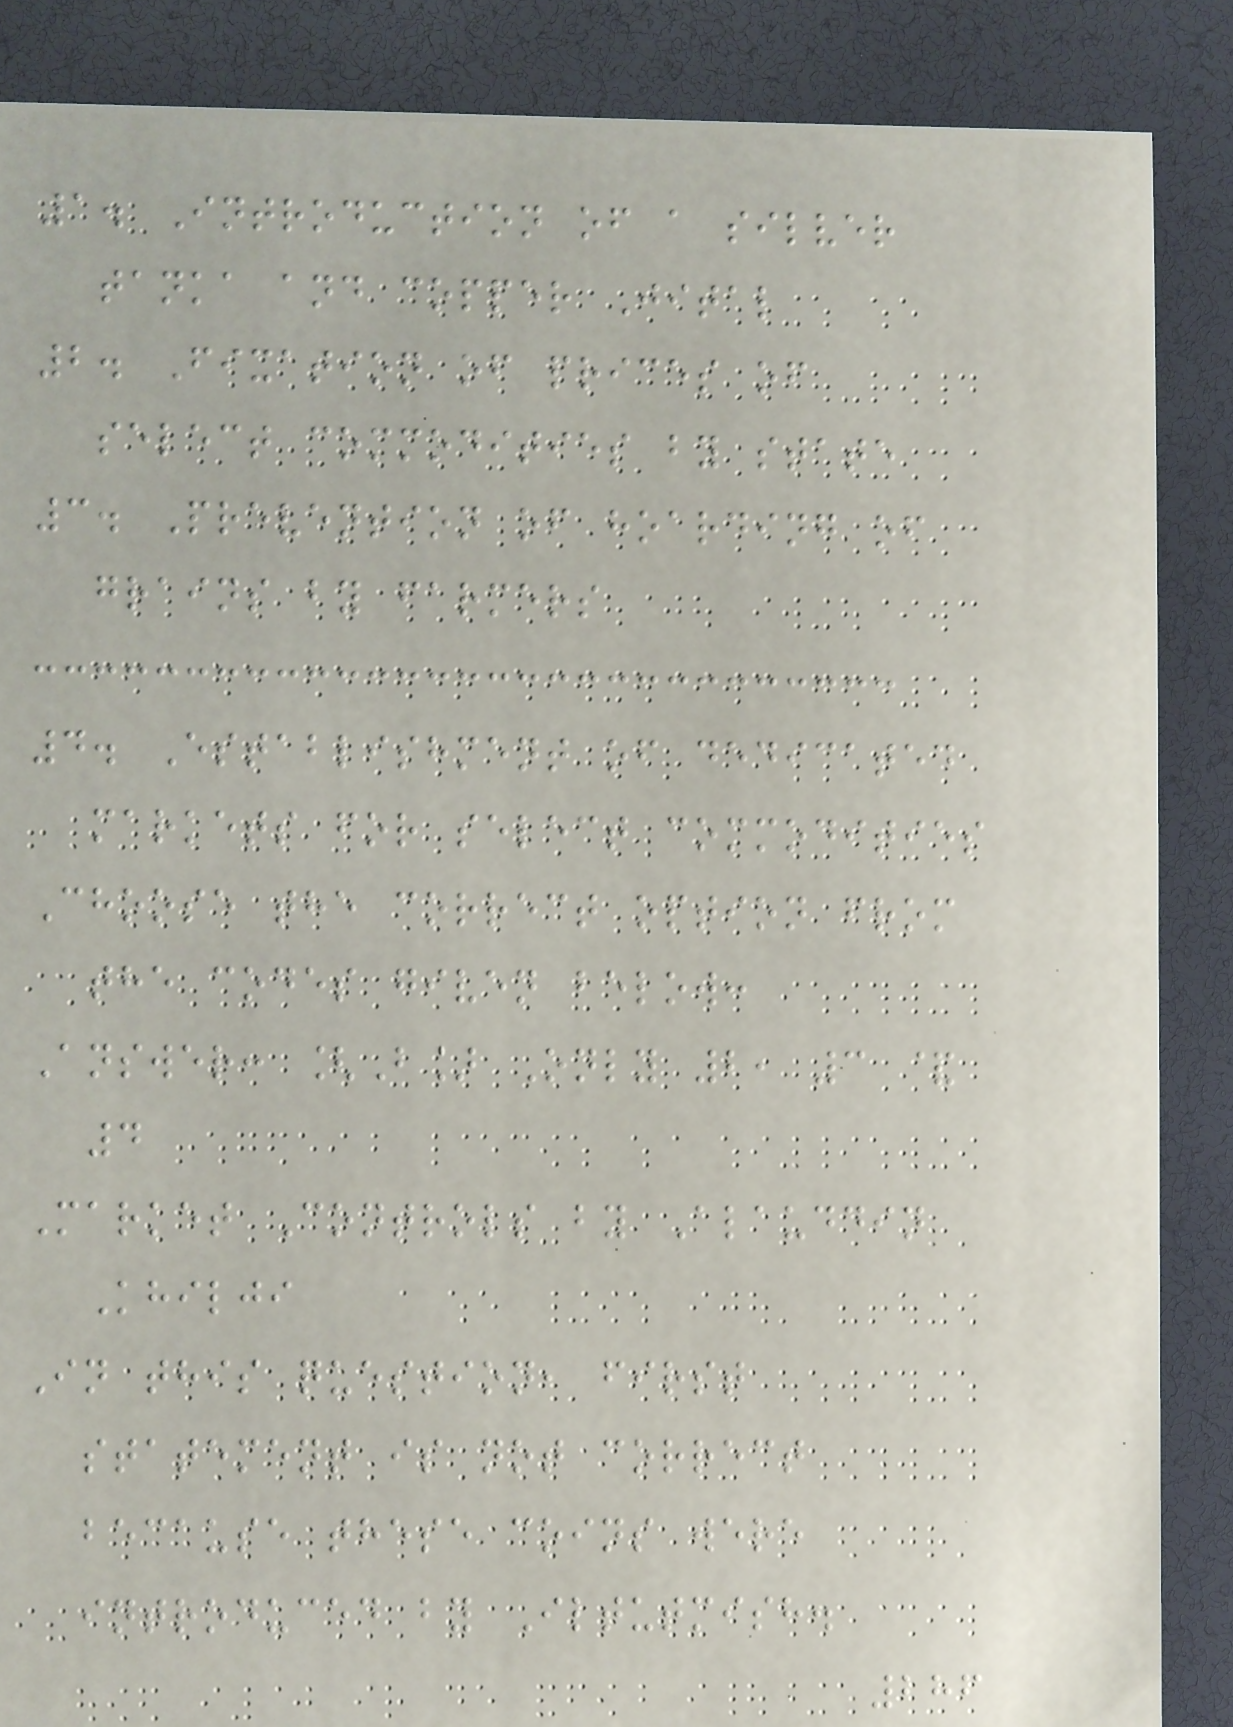1. Introduction of a silver
tanka and copper Jital
2. Fixation of prices of
select commodities by state
3. Prevention of hoarding of
grains by farmers
4. Establishment of dedicated
markets for select commodities
Choose the correct option from
the codes given below:
Answer: [B] Only 2, 3 &
4
Market Controls by Alauddin
Khilji
In this question, first
statement is not correct
because these coins were
introduced by Iltutmish.
286
